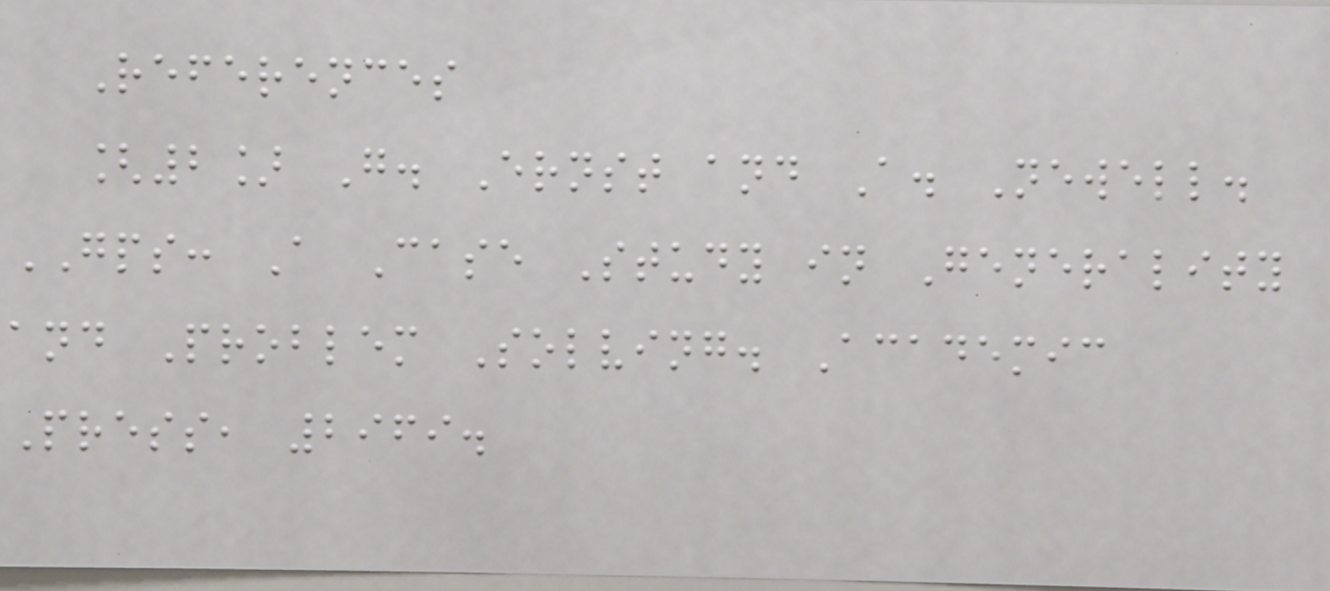References
[2] G. Ernst and A. Newell.
GPS: A Case Study in Generality
and Problem Solving. Academic
Press, 2969.
